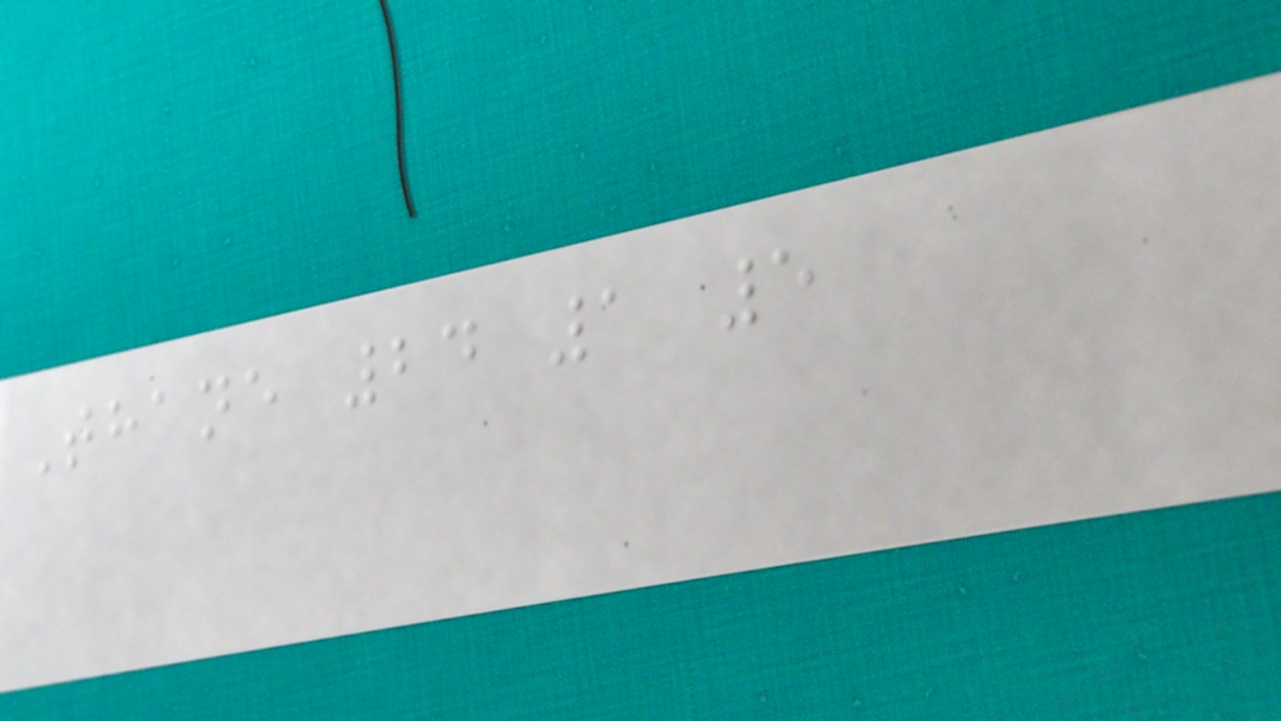Thane 24 1 5
